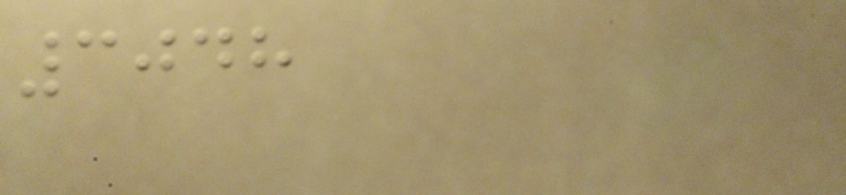3048
